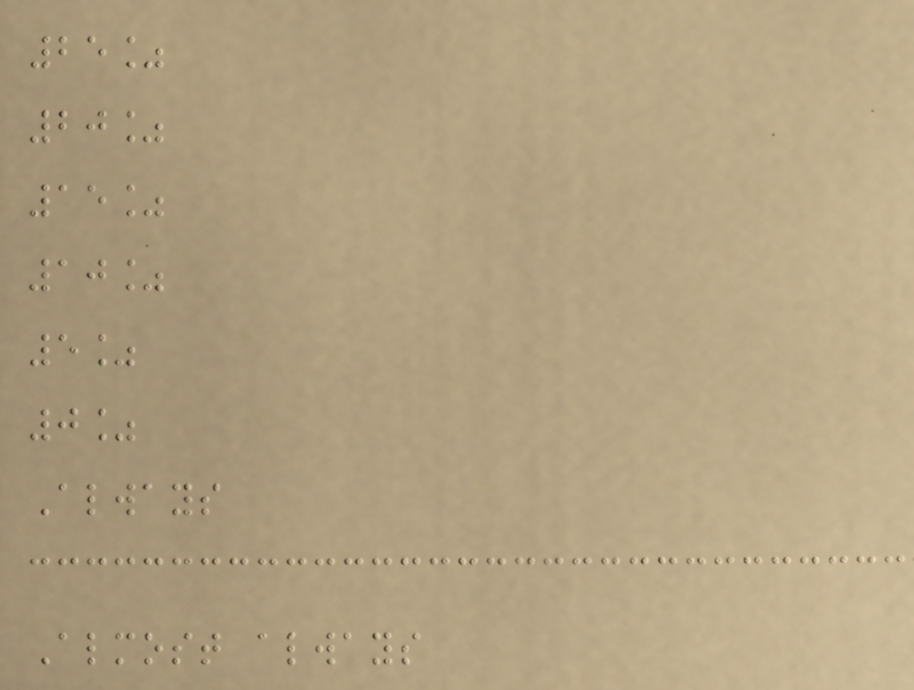25%
20%
15%
10%
5%
0%
Always
Almost always
